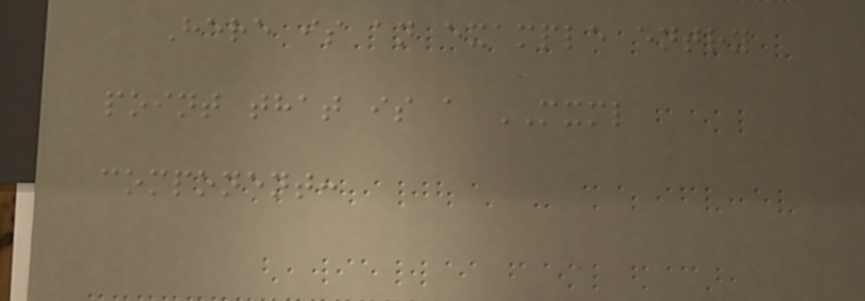Here is an example entry
point that is a MXML
component:
